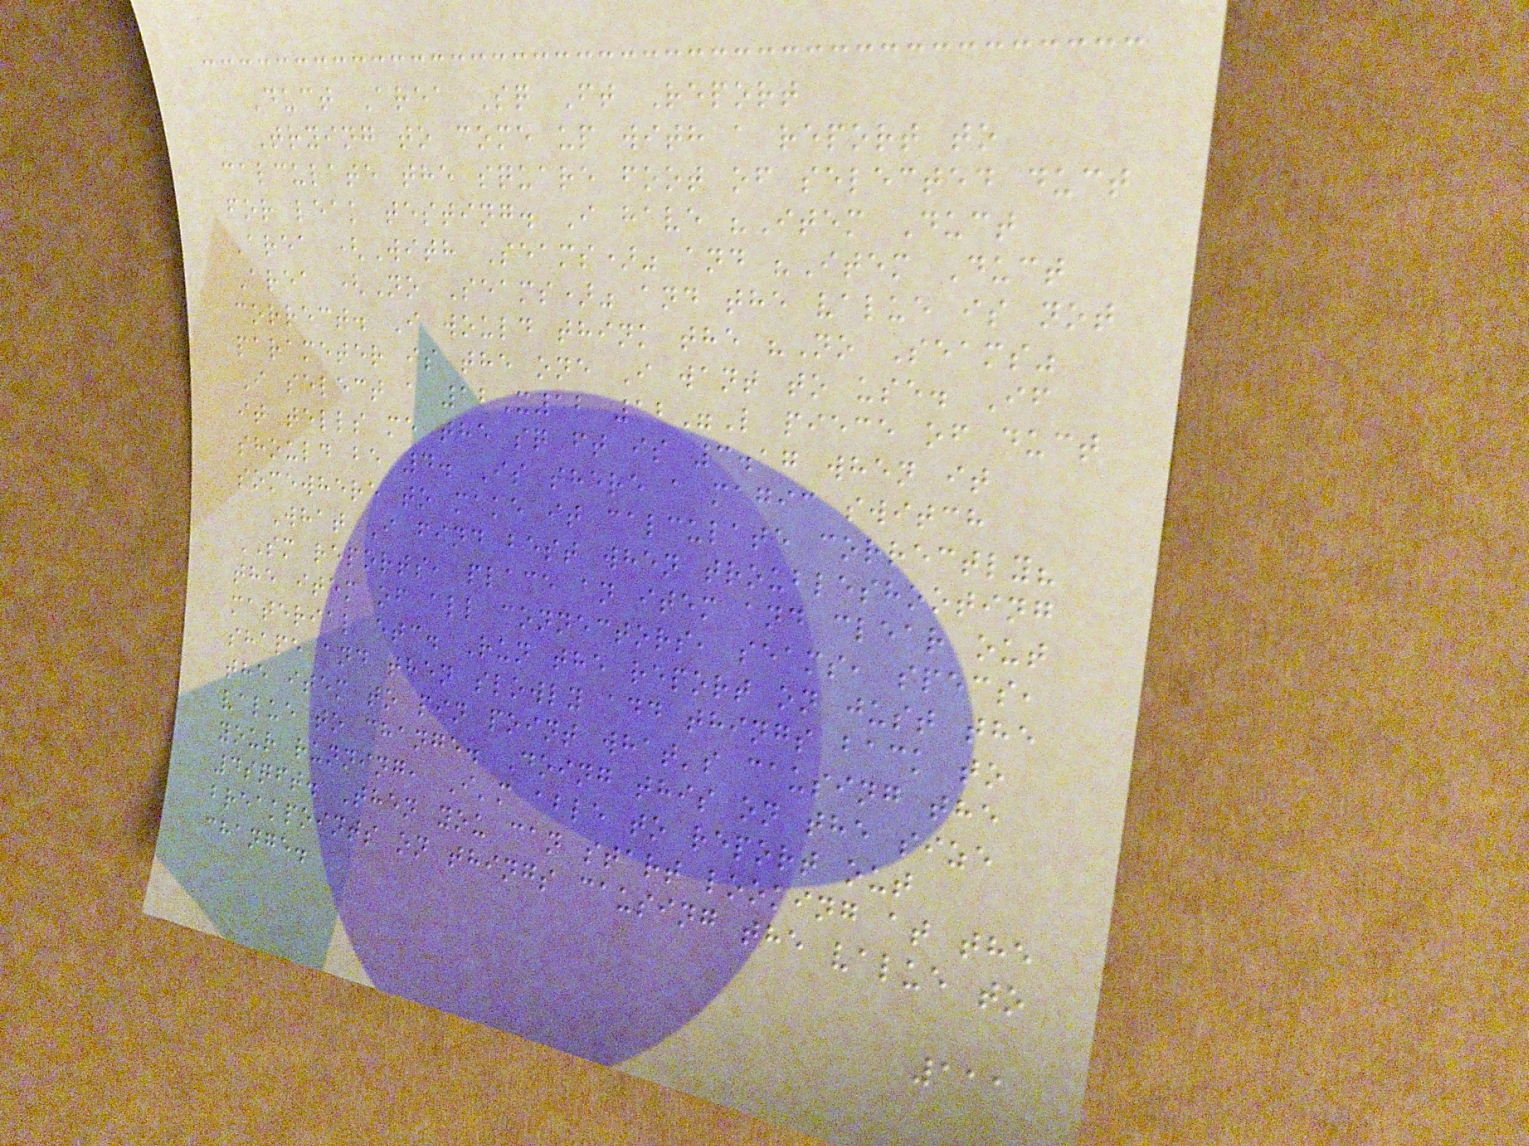Duct Area Sq Ft Report
Trying to come up with a report to
calculate the square foot of selected duct
for leak testing. I have "Item Duct
Area (With Seams)" and "Item Duct
Area (No Seams)" and the value is not
correct. I would think the "No Seams"
parameter is the one I want to use. If
I select a 12X12 12"L piece of duct
it tells me the sq ft is 3.17 when it
should be 4. Is there a magic switch
somewhere to make it calculate correctly?
What I find best when troubleshooting
SM reports, place an item and clear out
the item of all connectors, seams, specs,
material etc. Run the report on just the
shape and then slowly add things back to
the item to pin point what's causing the
value to change. Doing this on the size
your running, I'm able to report out
4sqft. Then you can start looking at the
breakpoints on things causing the value to
change.
111
